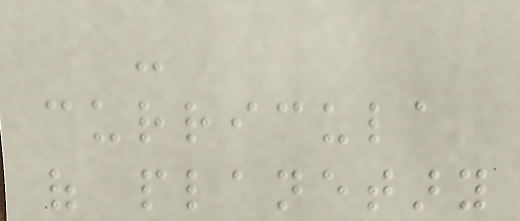-
curricula
of planetary
